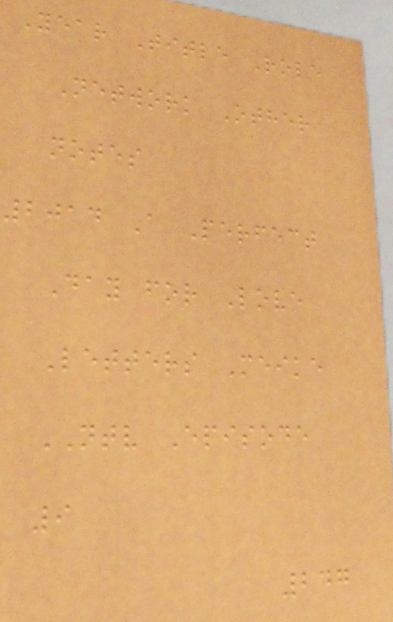Year Title Role
Network Other
notes
2014 A Perfect
Day for Love
Letters Meike
NTV Episode
9
247
